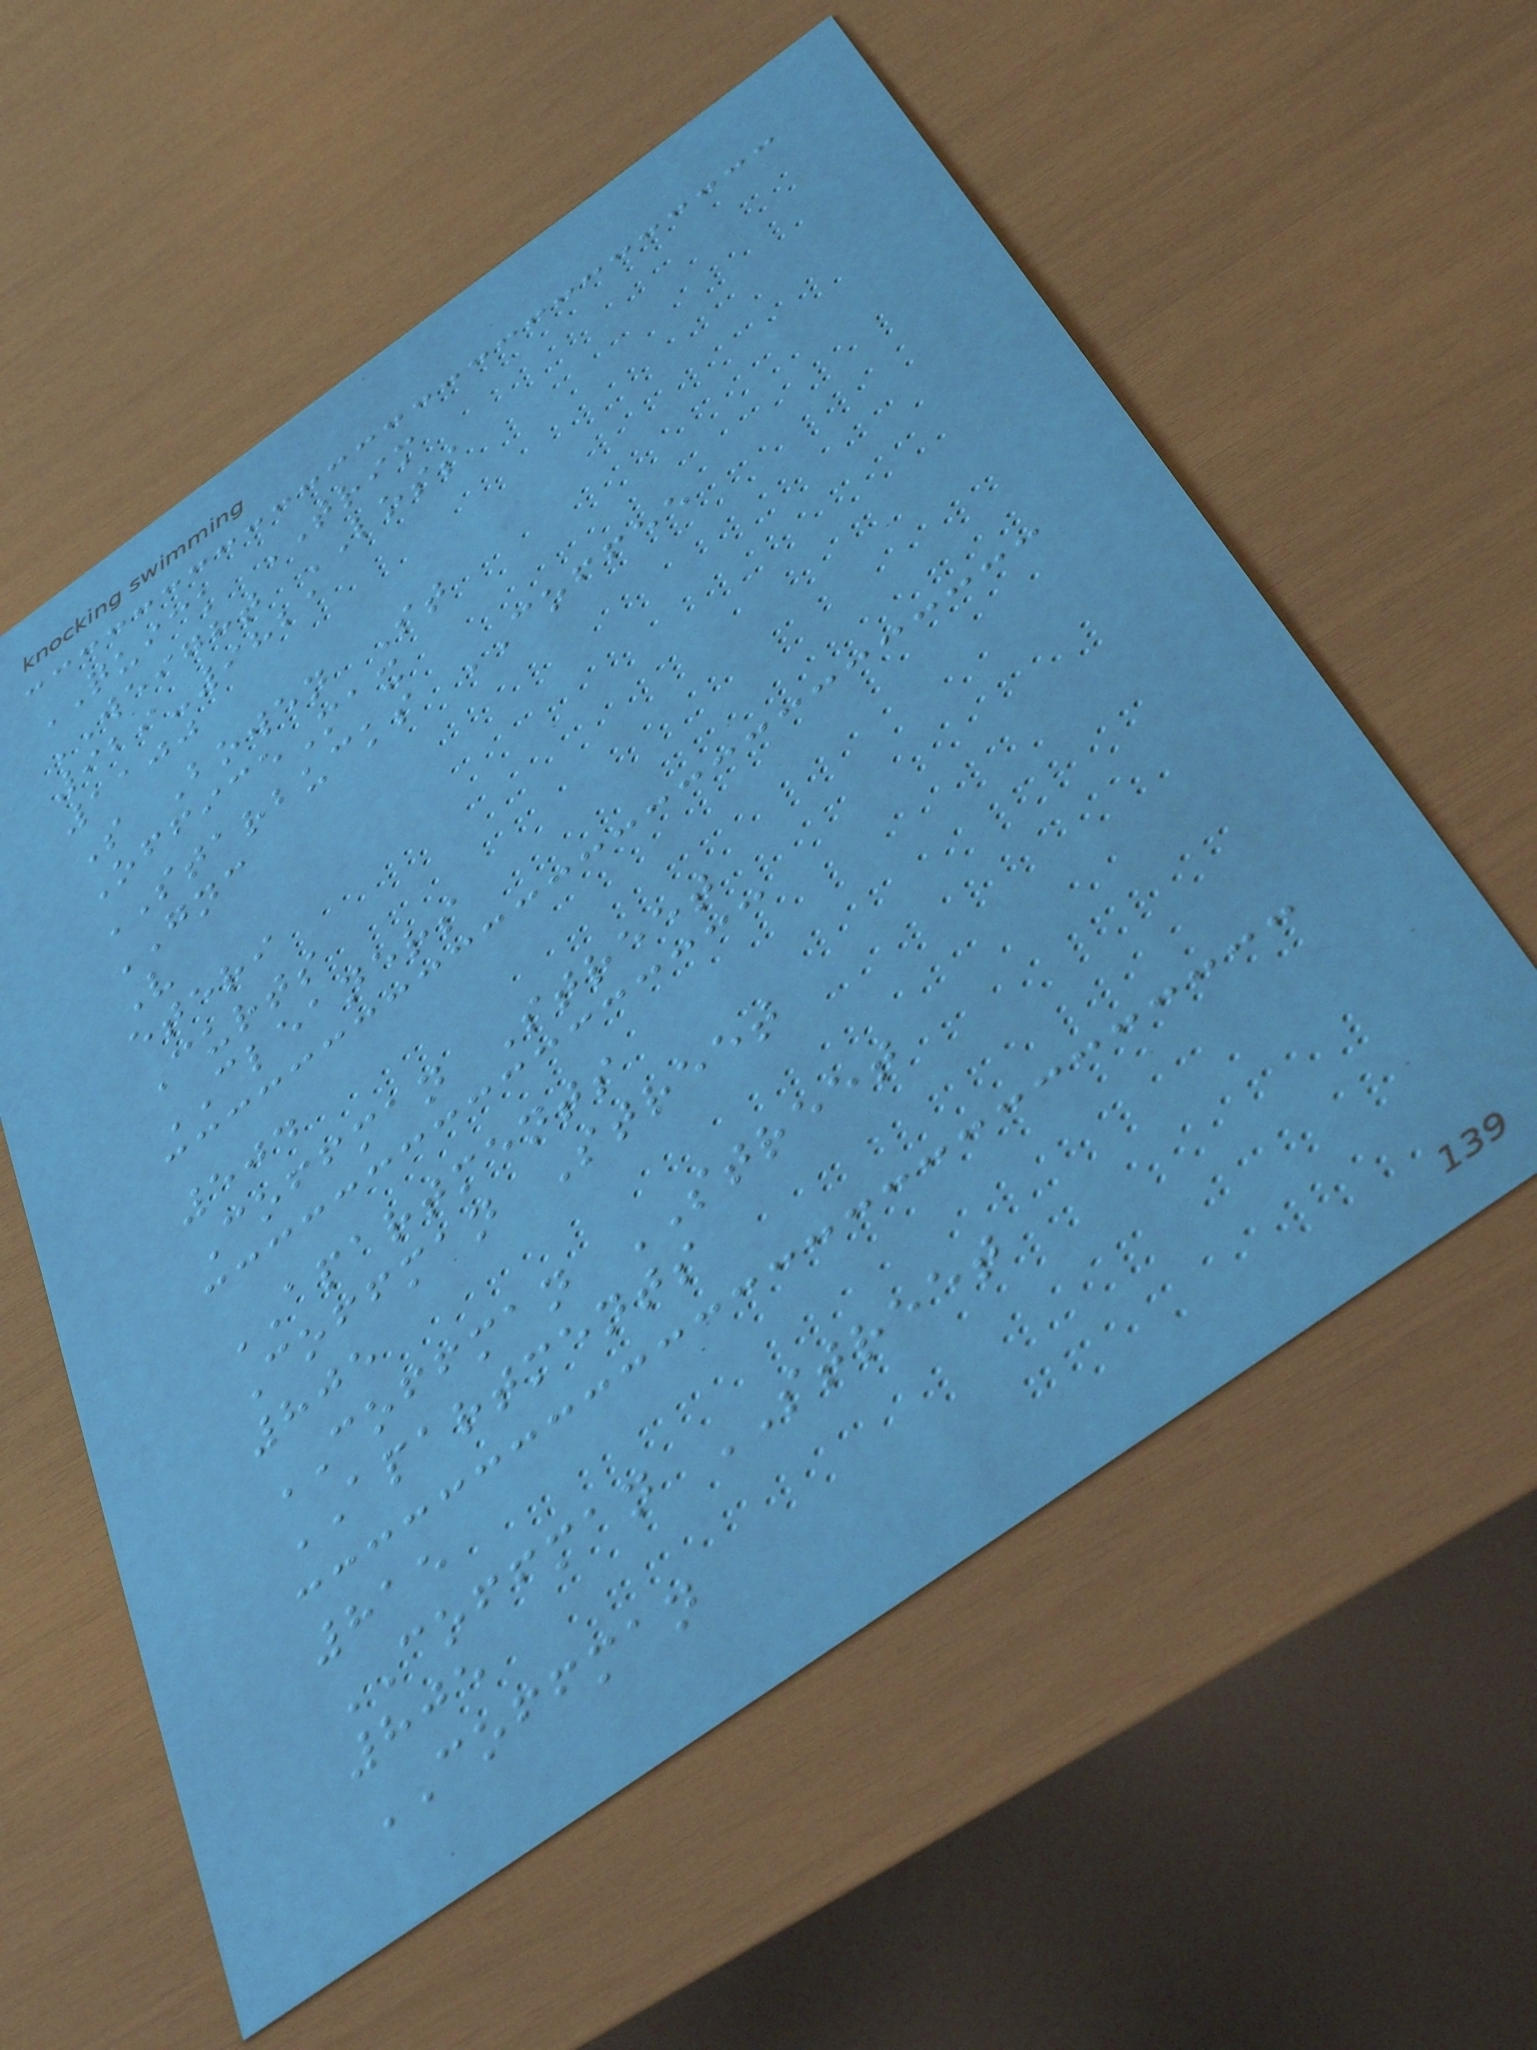QUICK TRIM
WEIGHT LOSS
929-9821
1100
S Bowen St
OfficeMax
STARBUCKS COFFEE
GNC
V
eteri
Curts
CLEANERS
504
Coffman Street
APARTMENTS
Coffman Street
805
COFFMAN STREET
APARTMENTS
815
COFFMAN STREET
805
COFFMAN
